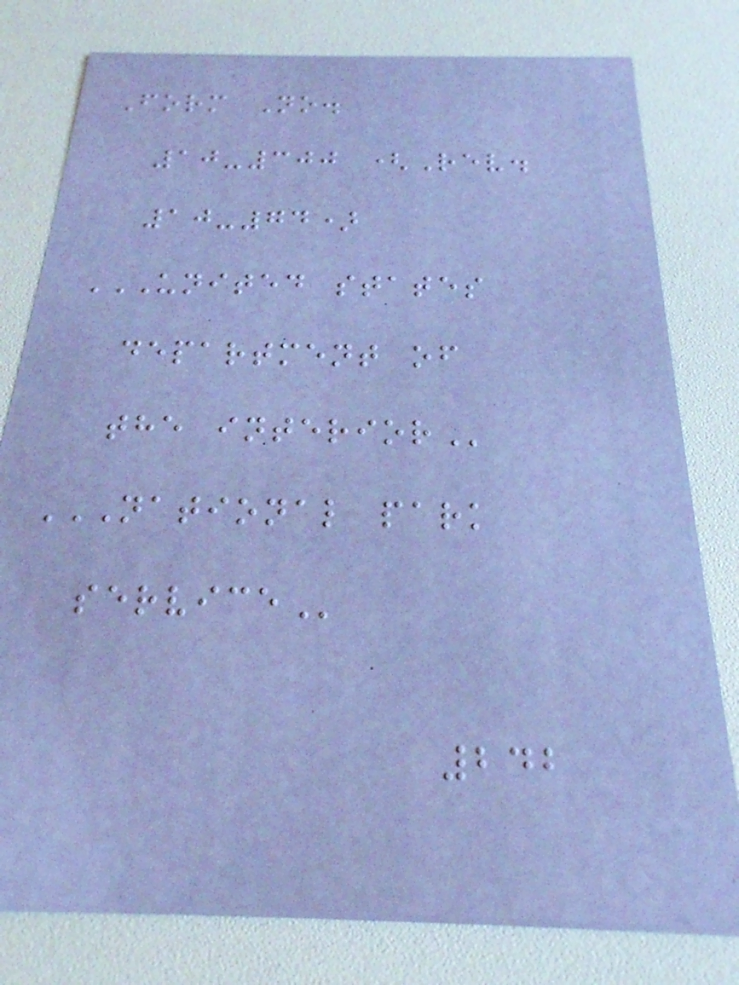Form No.
10-300 (Rev.
10-74)
UNITED STATES
DEPARTMENT OF
THE INTERIOR
NATIONAL PARK
SERVICE
242
